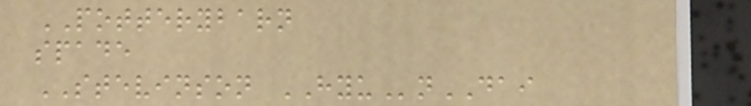POTTERYBARN
spade
STEVINSON HYUnDAI
